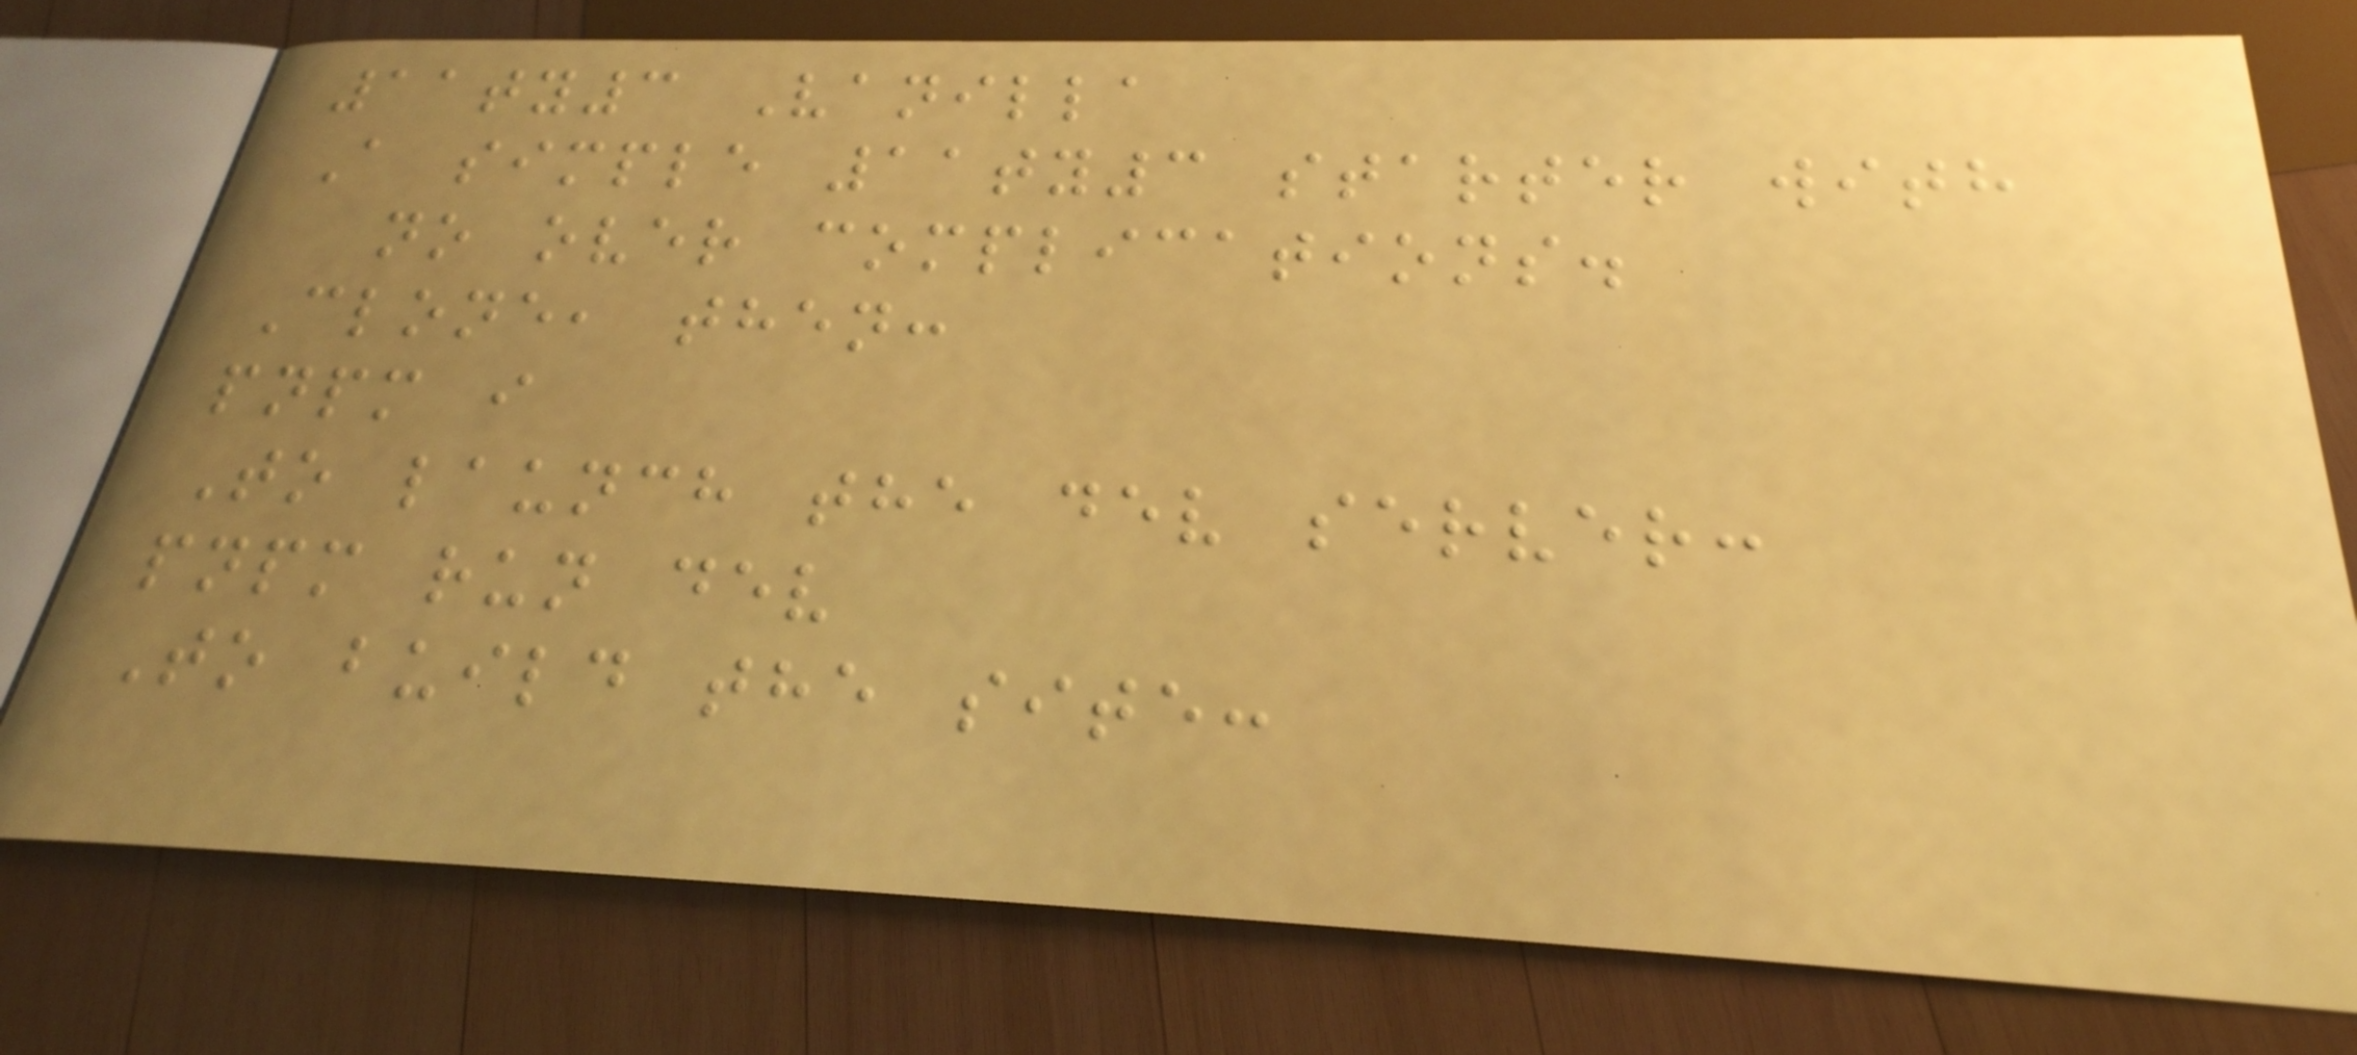11ty3 Vanilla
A simple 11ty3 starter with
no over complications.
Clone, then:
pnpm i
To launch the dev server:
pnpm run dev
To build the site:
